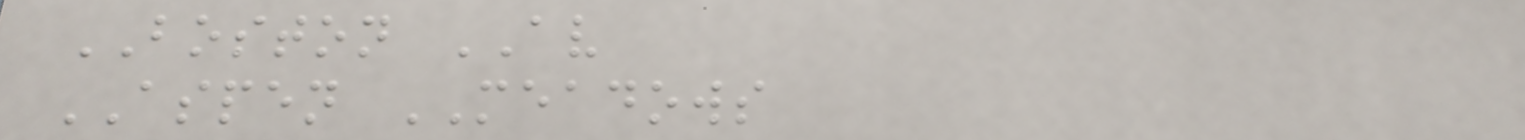BOSTON AV
ASPEN MEADOWS
